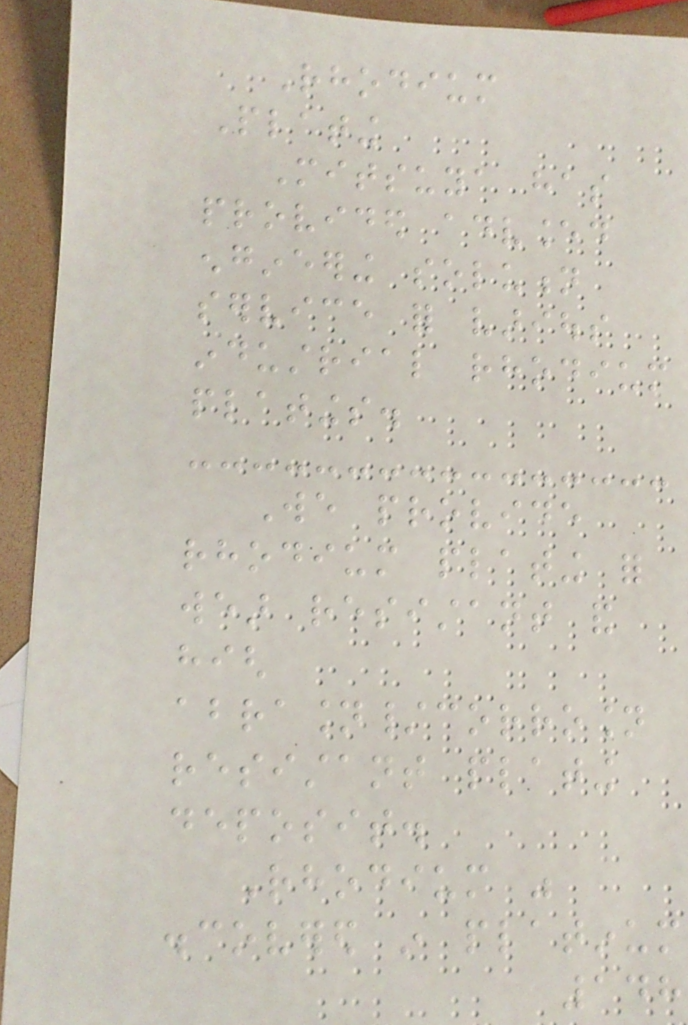Rhodium
Plating
Mitsuya has
provided advanced
engineering solution
service for various
industrial rhodium
platings.
We provide
rhodium plating for
wear resistant and
high
abrasion/corrosion
resistant plating
deposit.
Rhodium was
discovered in platinum
148
